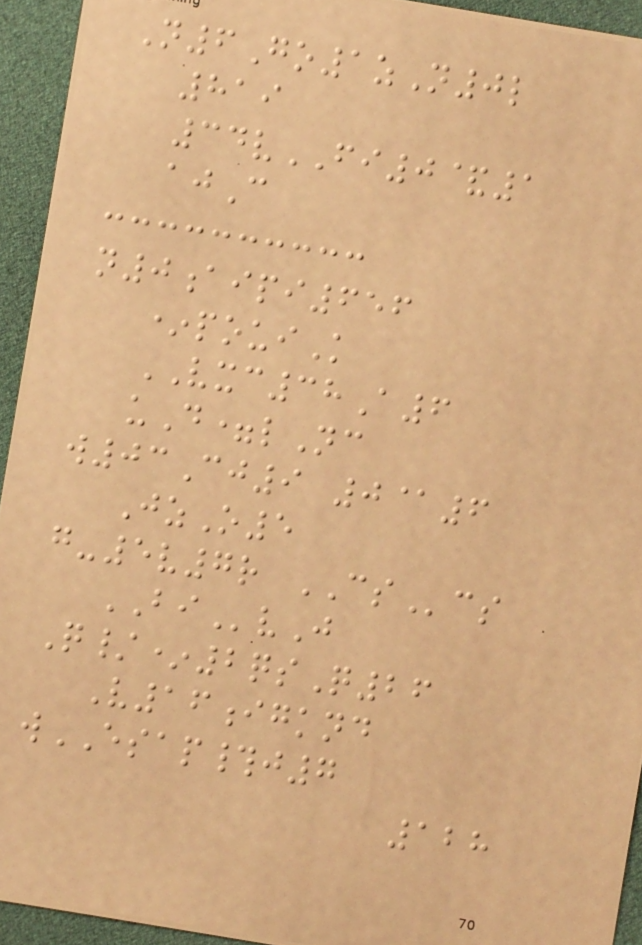N6Go1zN0l
819
34vFI0&1
ajC
n0aipi656
*pouiK
VXC38A6
uD=lNc
w03Cj9 0@6
JzO5
g-5v7r CScs
BIvJ
Q/*2qsQ26
V16igknd
wESAP#j7
128
